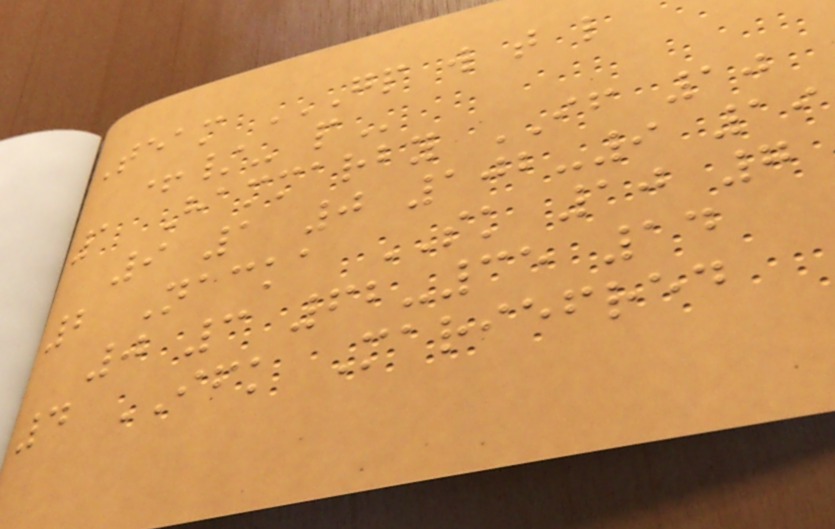Team GP W T L
+/- P
1 Hammarby IF 10
9 1 0 102-9 19
2 Nacka SK 10 7
0 3 62-35 14
4 IFK Mariefred
